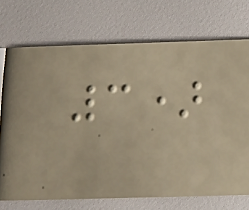3)
